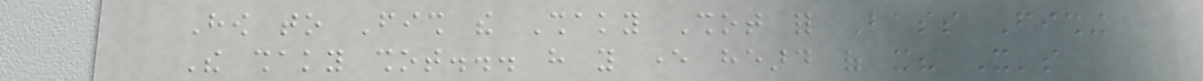How to Fish the Shaky Shot for Bass Fishing
The shaky shot... have you ever heard of it? It's
